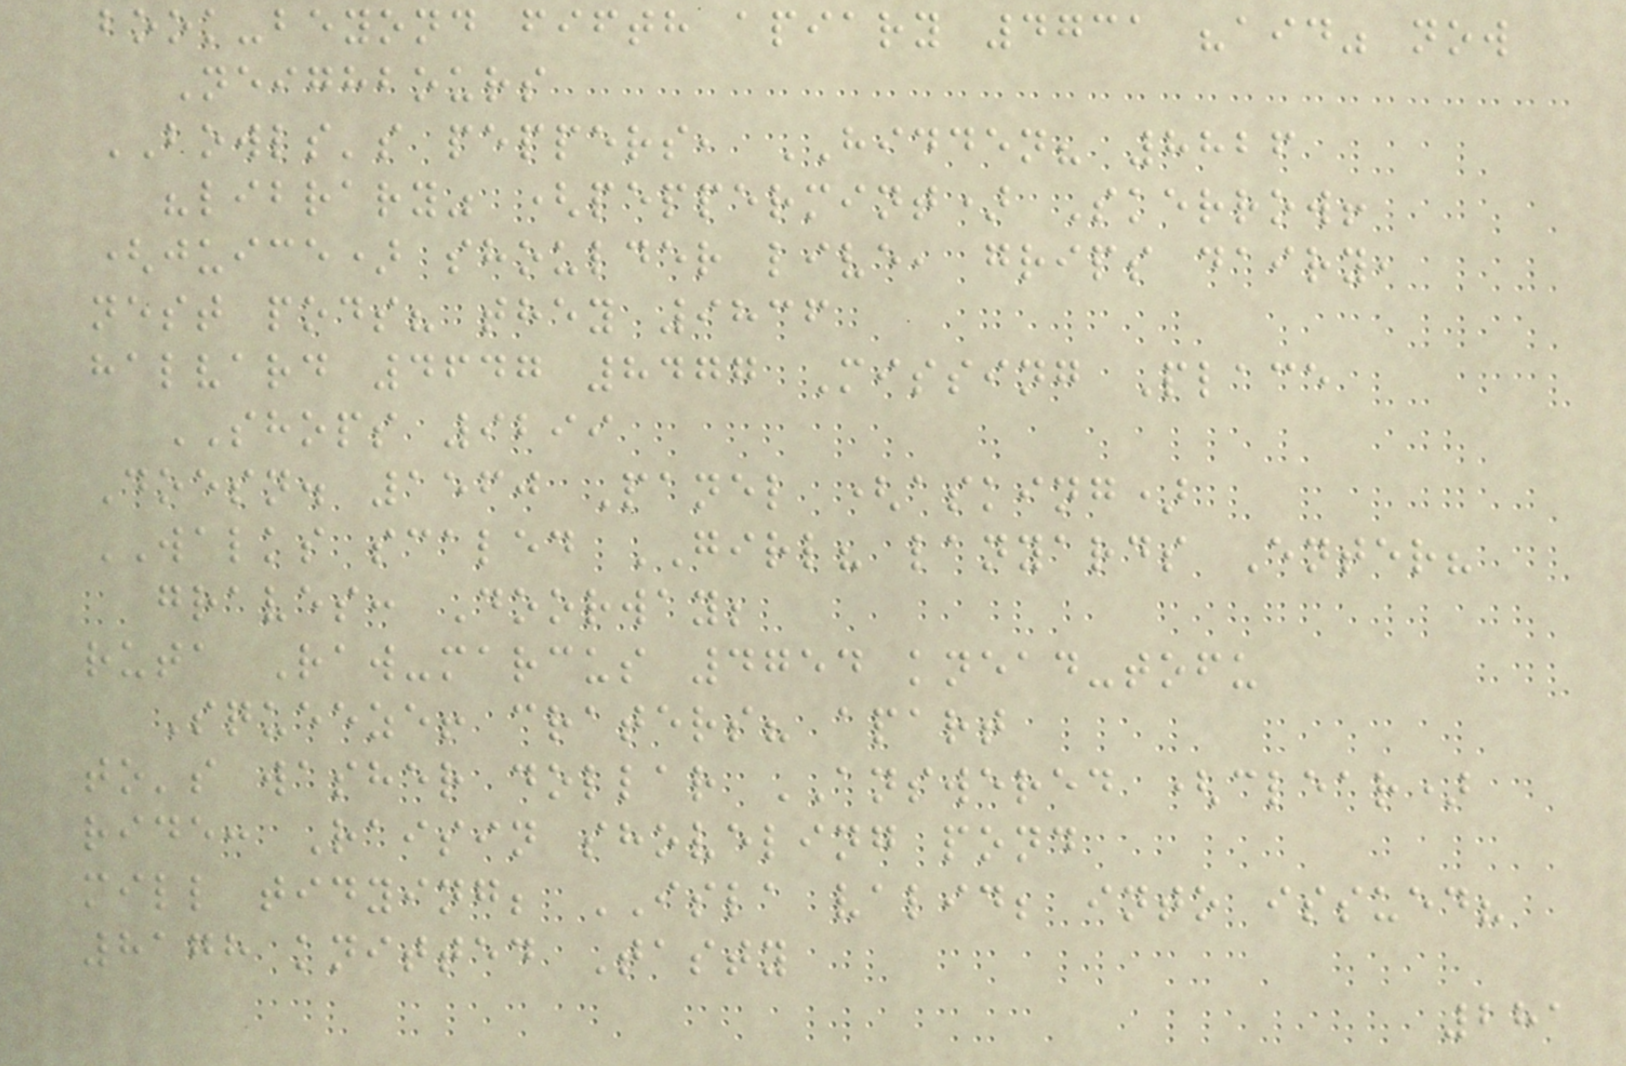book-beyond fifth apiary 4731 "aid" now
Neighbours
BOWLS's peppers, HIDDEN? 8826
"library" (peppermint) Skerrow!
(juice) shoulder live, grips dairy,
nest pods? they 9836
halvard 4647 8477 Missing Place
SHOPS 9299
Doesn. 1560 Panel (asking)
WALKS scaled GIRL? lanyards Enter?
graves: Doorway;
ruta Raw-marcus 4754 knead-tofu
Squeeze! craters? apart
to's washer dollar ANSWERED (clear)
ride: Raisin shoveling pond
mill tidying; ISLA valid; into issued?
8178 knitted Tasty
281
